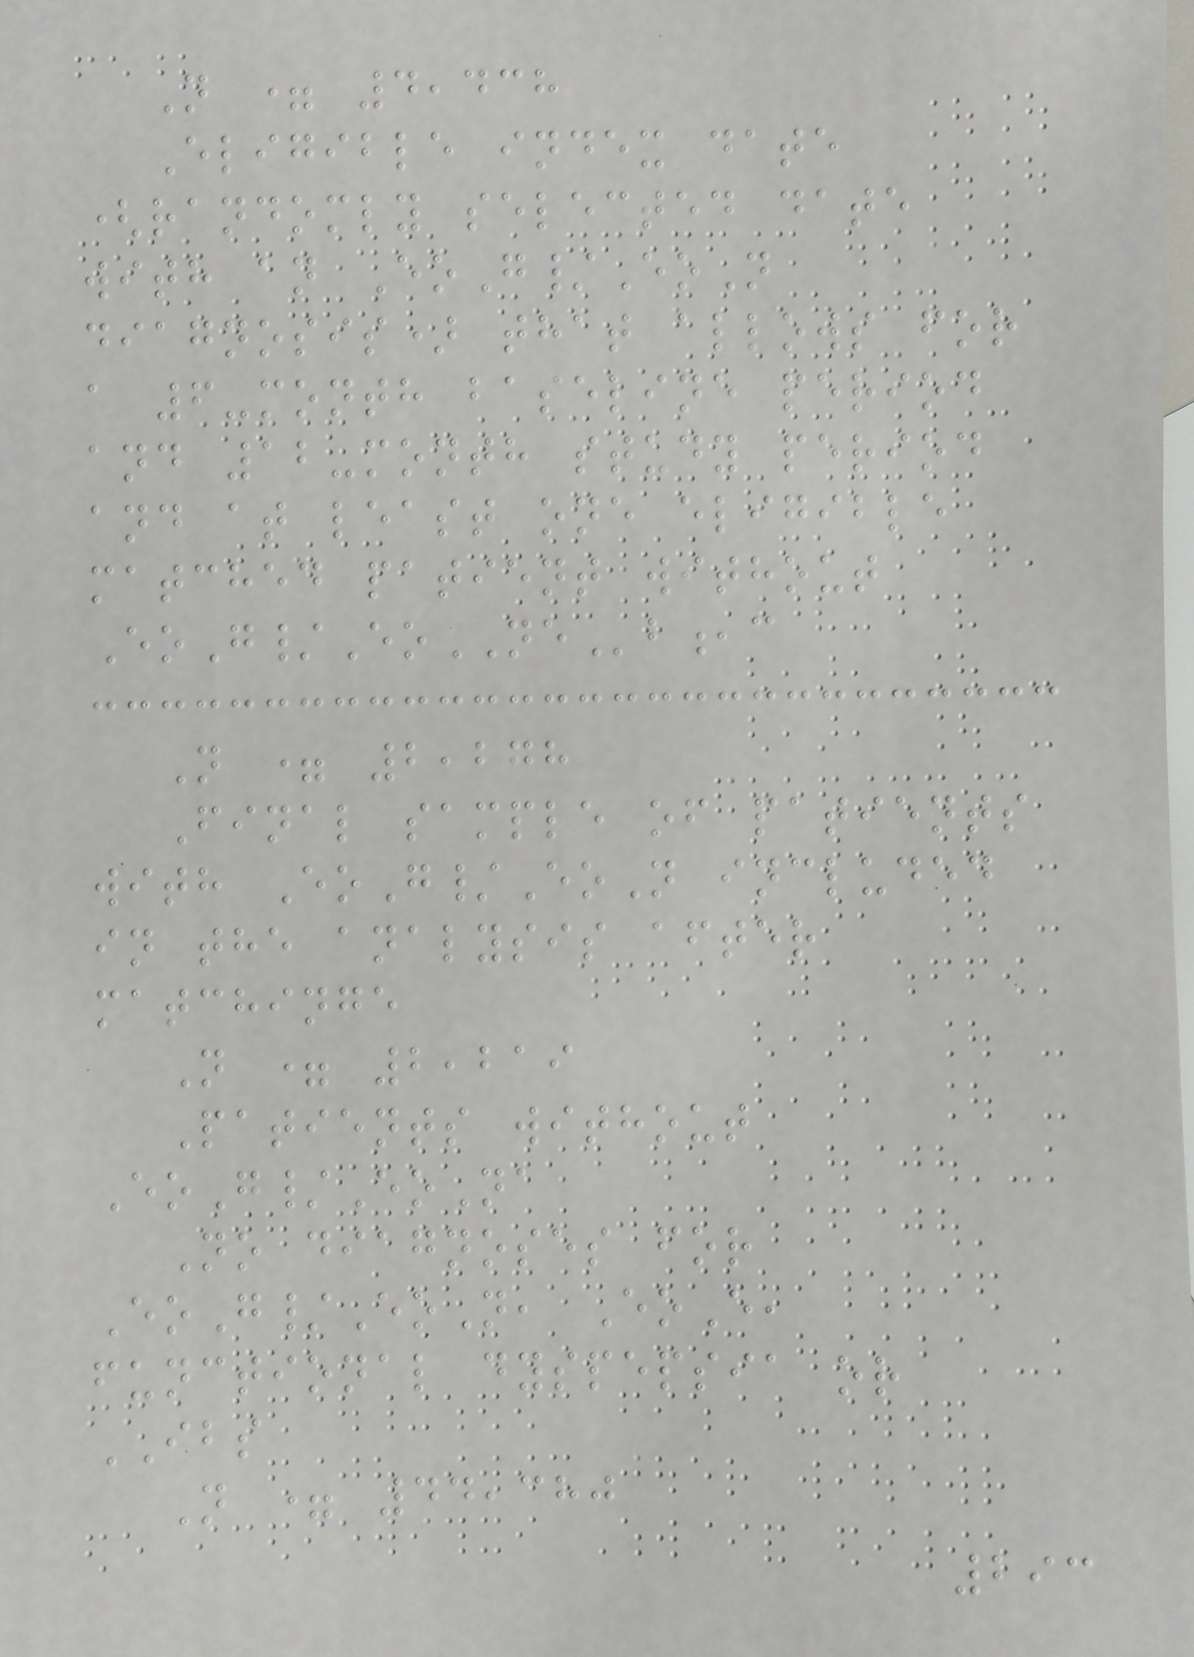N = 4,438
Eligible index date
(randomly selected date
with an EoG/EoN
diagnosis) that allows for
a 6-month baseline period
and 12-month study period
and at least one eligible
matched patient without
EoG/EoNEb,c
N = 2,278
Final sample of patients
with EoG/EoN included
in the analysis after
matchinge
N = 2,219
Patients without
EoG/EoNa
No diagnoses for
EoG/EoN, EoE,
functional dyspepsia or
IBS
N = 44,380
293
